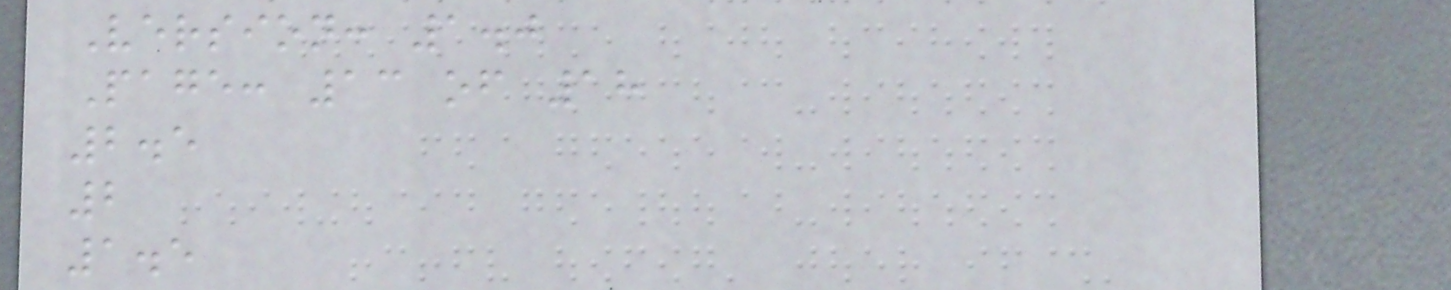Version: 1.0
Page: 13 of 18
2.5
2
1.5
